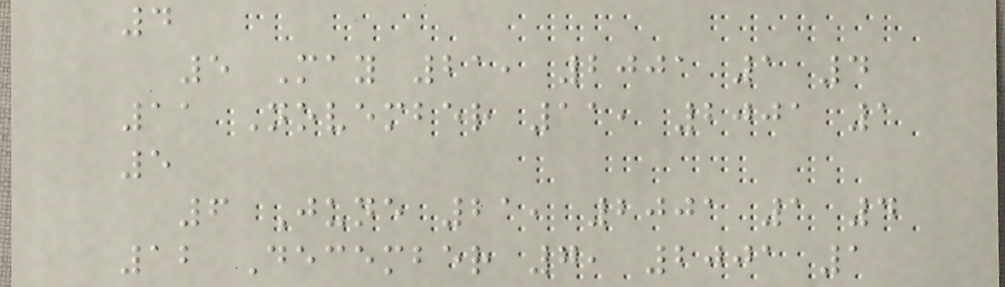4
5 May 21, 2001 1 4
11 November 11, 2001 1
5
6 June 21, 2001 1 4
12 December 7, 2001 1
